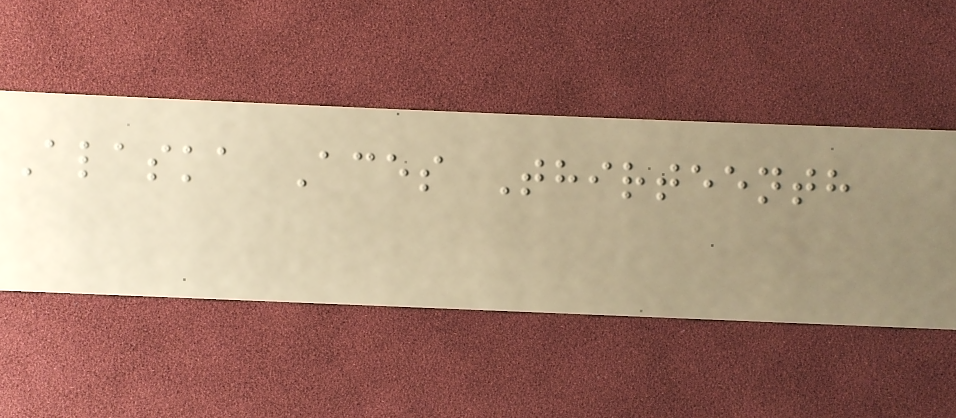Alaska Aces Thirteenth
